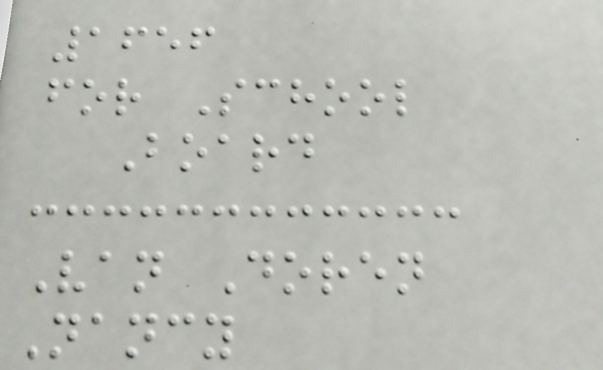1656
for School
Board
Van Doren
Nancy
